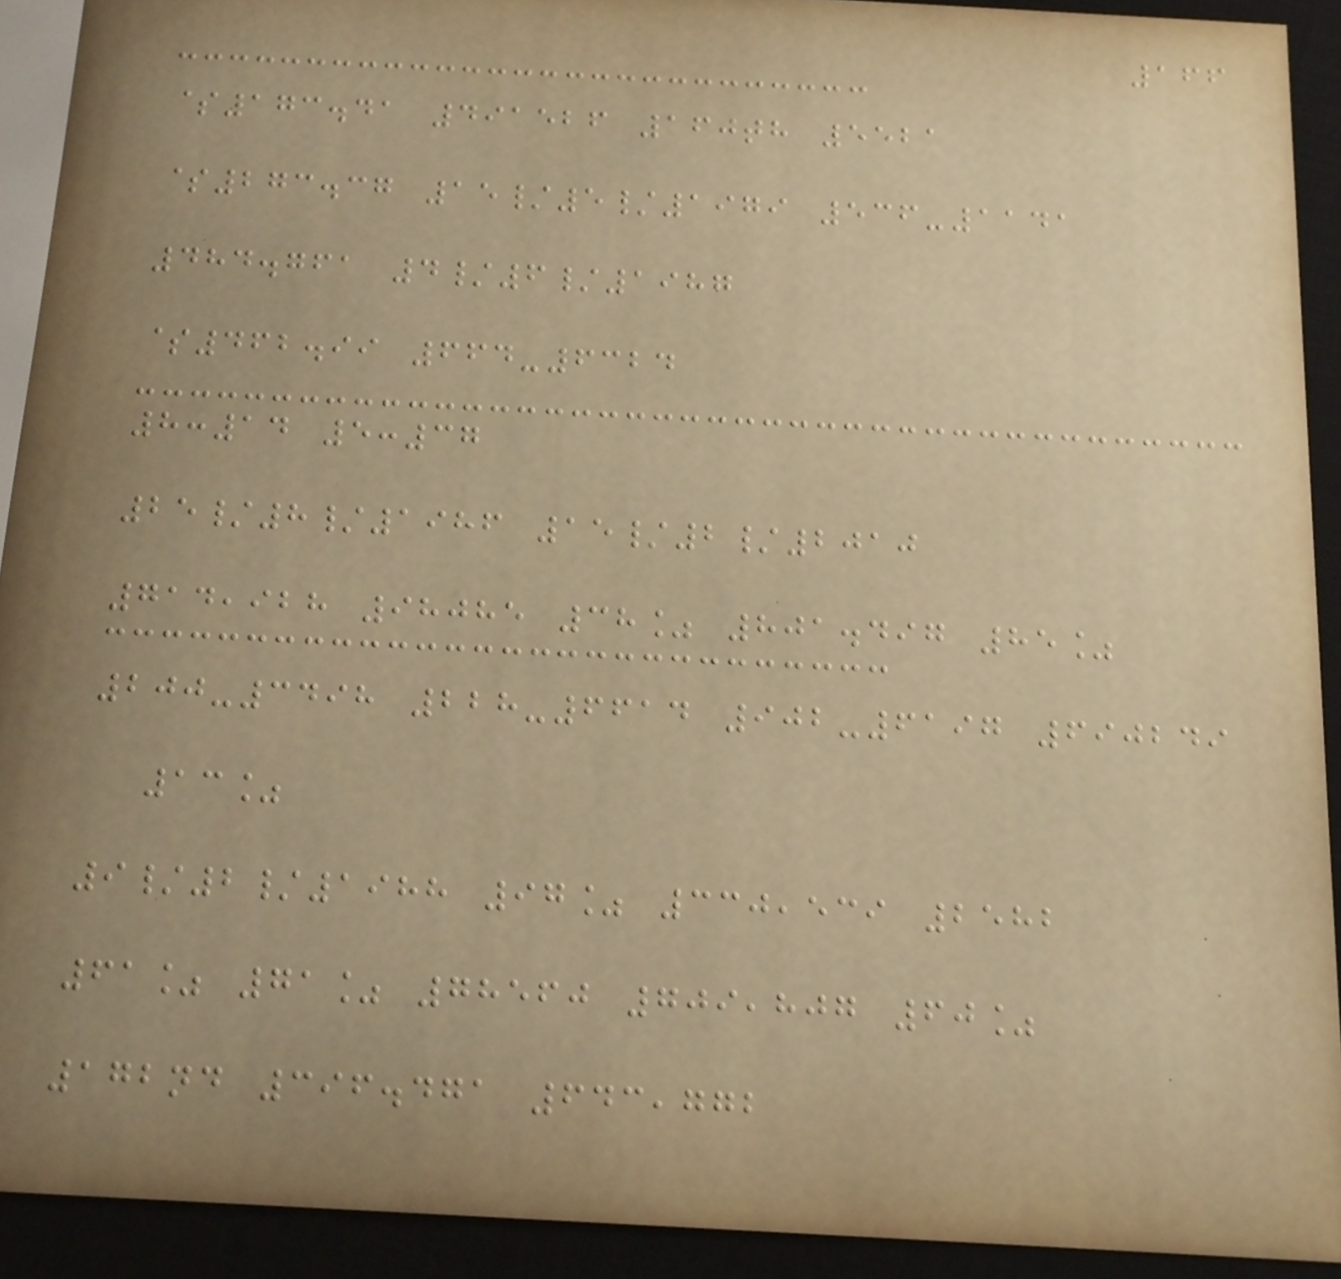166
$173.41 491526 160th 5521
$273.37 15/5/1979 536-1141
484.761 4/6/1987
$462.99 664-6324
8:14 5:37
25/8/1986 15/2/2010
714,928 98085 38% 801.497 85%
200-3498 228-6614 902-6197 690249
13%
9/2/1988 97% 330,539 2582
61% 71% 78560 709,807 60%
172nd 396.471 643,772
